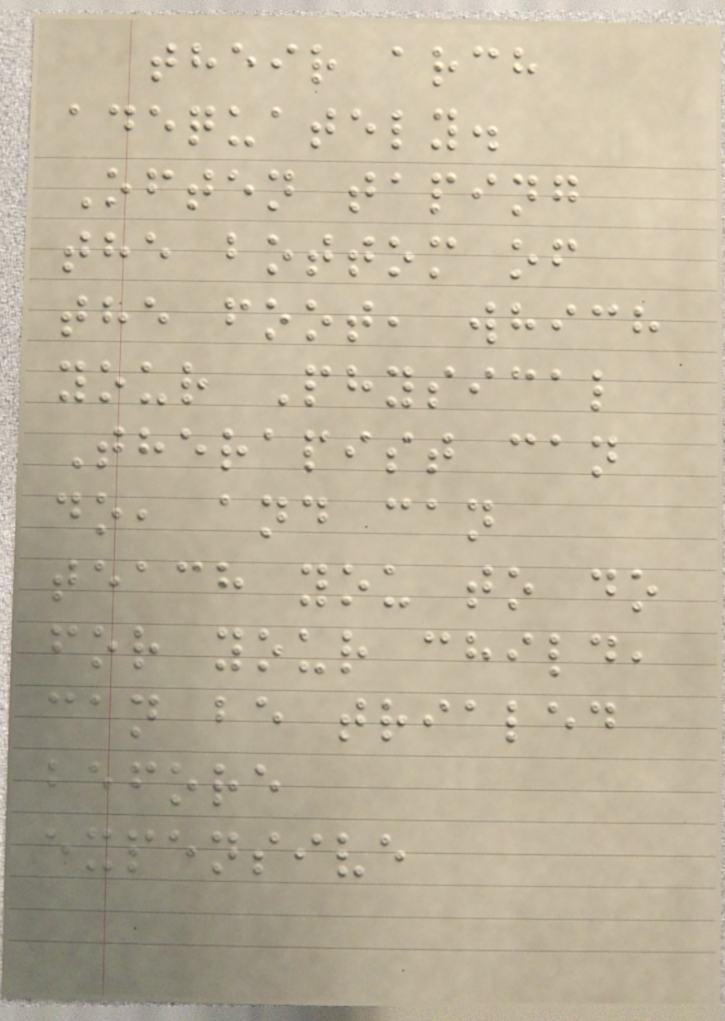their arch
adequately.
Often taping
the bottom of
the foot, which
your Physical
Therapist can
do, and can
teach you to do
for your child,
can be trialed
before
expensive
